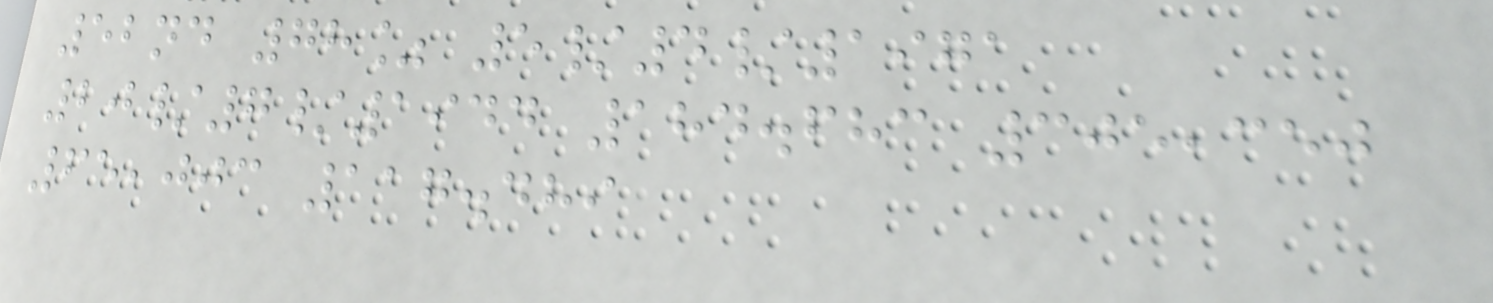52nd 78% 5/4/1971
20/7/1944 184.683 305,350
65,003 117.489
